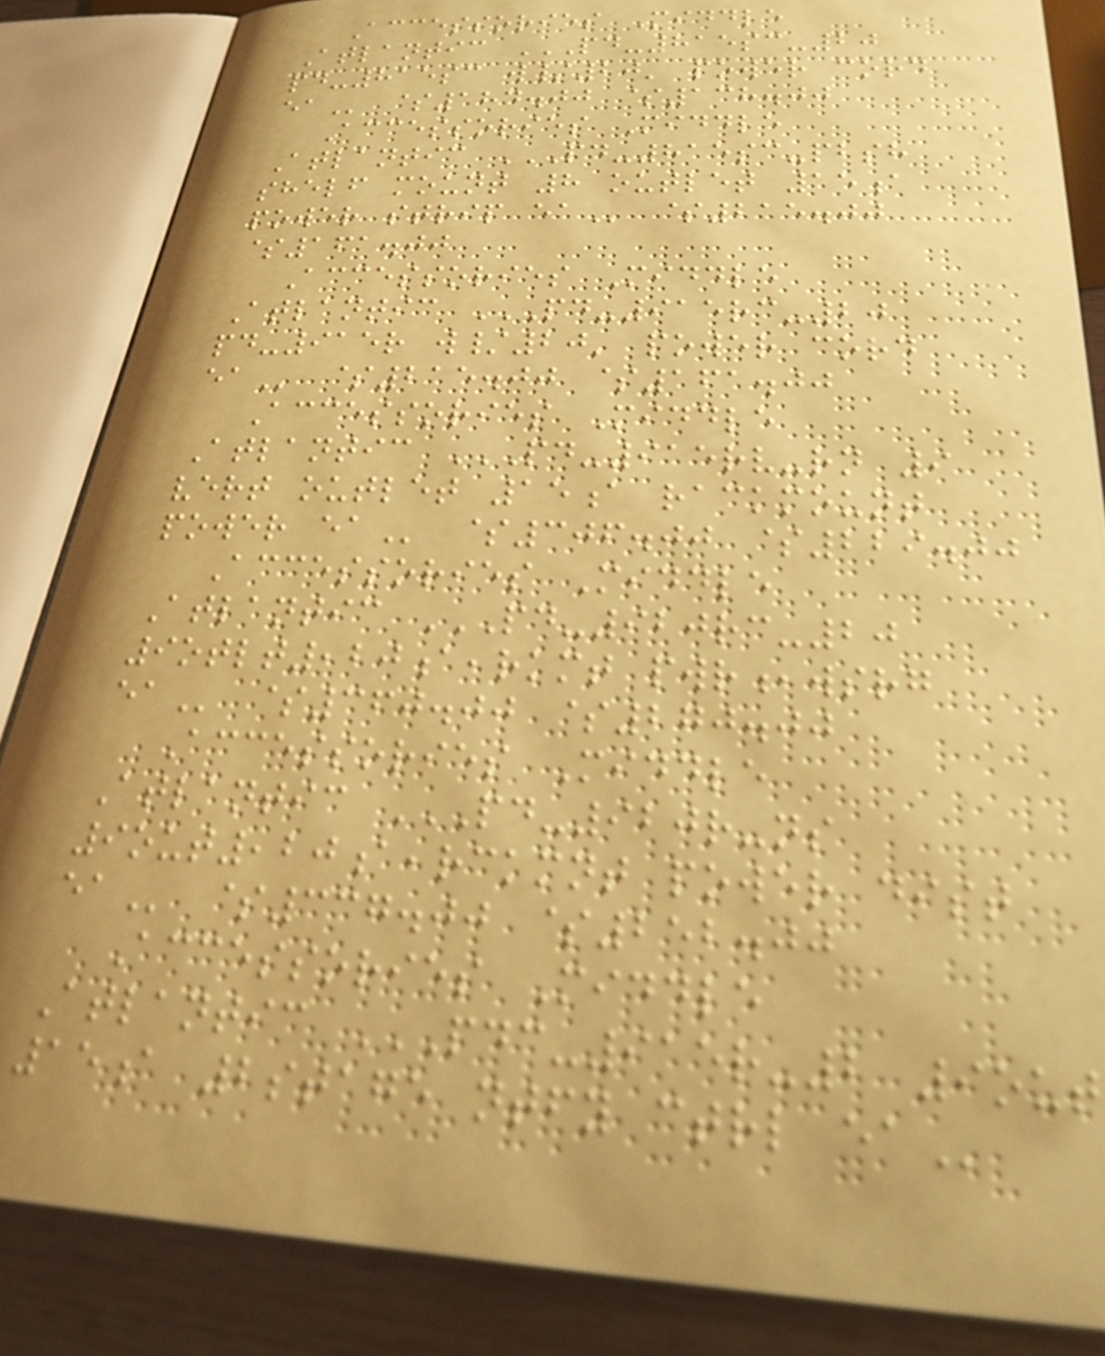Accessories Middle
Atlantic PD-815SC-20
PD-815SC W/20' POWER CORD
EA $184.00 $138.00
Accessories Middle
Atlantic PD-815SC-PBSH
SHELF MOUNT 8 OUTLET 15A
POWER STRIP EA $215.00
$161.00
Accessories Middle
Atlantic PD-915RC-20
PD-915R W/20' POWER CORD
EA $215.00 $161.00
Accessories Middle
Atlantic PD-915RV-RN 9
VERT OUTLET 15A RACKMOUNT
POWER EA $306.00 $229.00
Accessories Middle
Atlantic PD-920RC-20
9OTLT,20A,RKMT PWR,WSRG
EA $360.00 $270.00
Accessories Middle
Atlantic PD-920R-NS
9OUT,20A,RCKMNT POWER DIST
EA $337.00 $252.00
Accessories Middle
Atlantic PDC-915R-2 9OUT
15A 2STAGE NTFY CTRL EA
